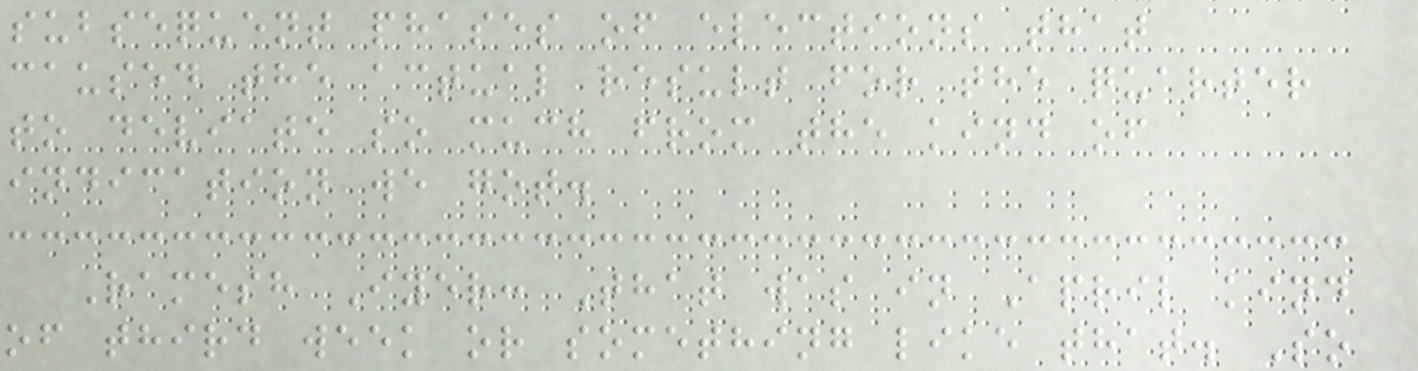subsequent phases of elections that
caused the actual result for the quarter
to deviate so much from the kind of
indication we got.
Ramesh Iyer: That was in April kind
of third week or something like that. So
